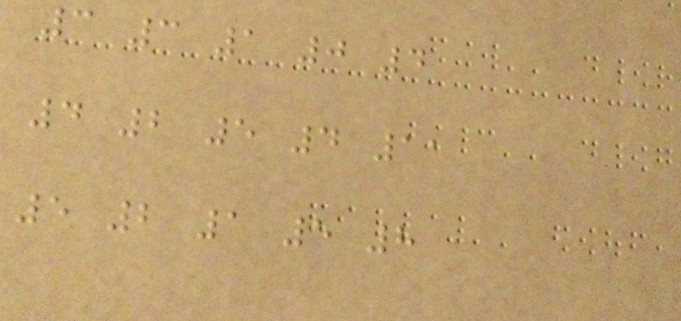3 3 1 0 4
4 2 5 4 11
5 2 1 5 8
